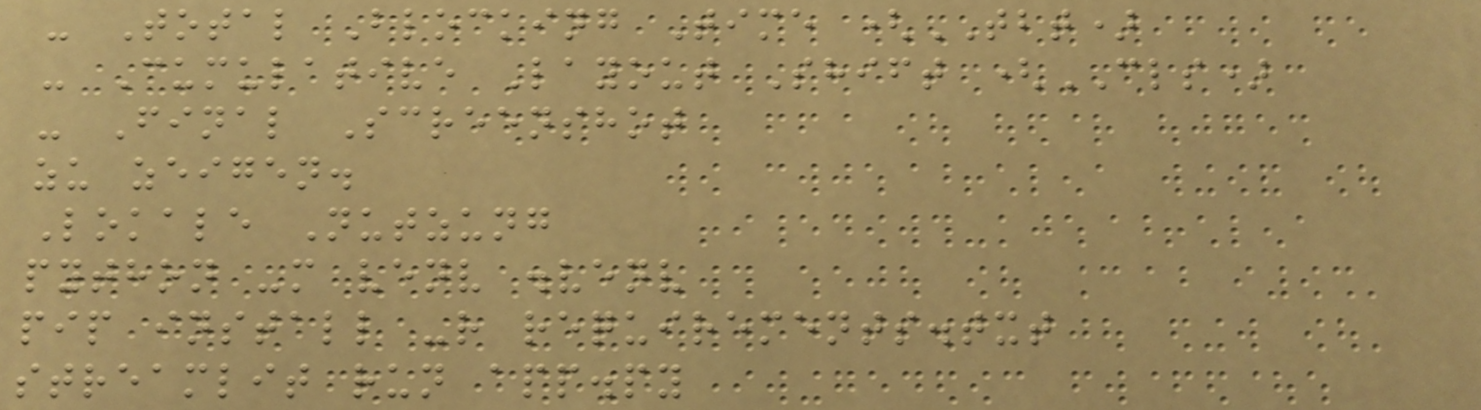- Total Blocking Time (TBT)
- Cumulative Layout Shift (CLS)
- Final Screenshot
zu zeigen.
Lokale Nutzung
python -m venv .venv
pip install -r requirements.txt
streamlit run app.py
